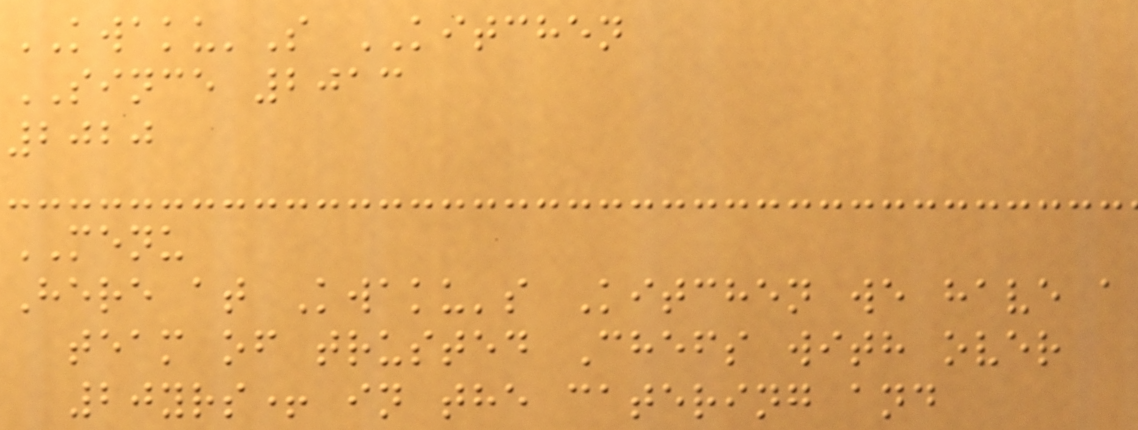KWAKU'S KITCHEN
SINCE 2013
2020
MENU
Here at Kwaku's Kitchen we have a
team of trusted Chefs with over
20yrs+ in the catering and
